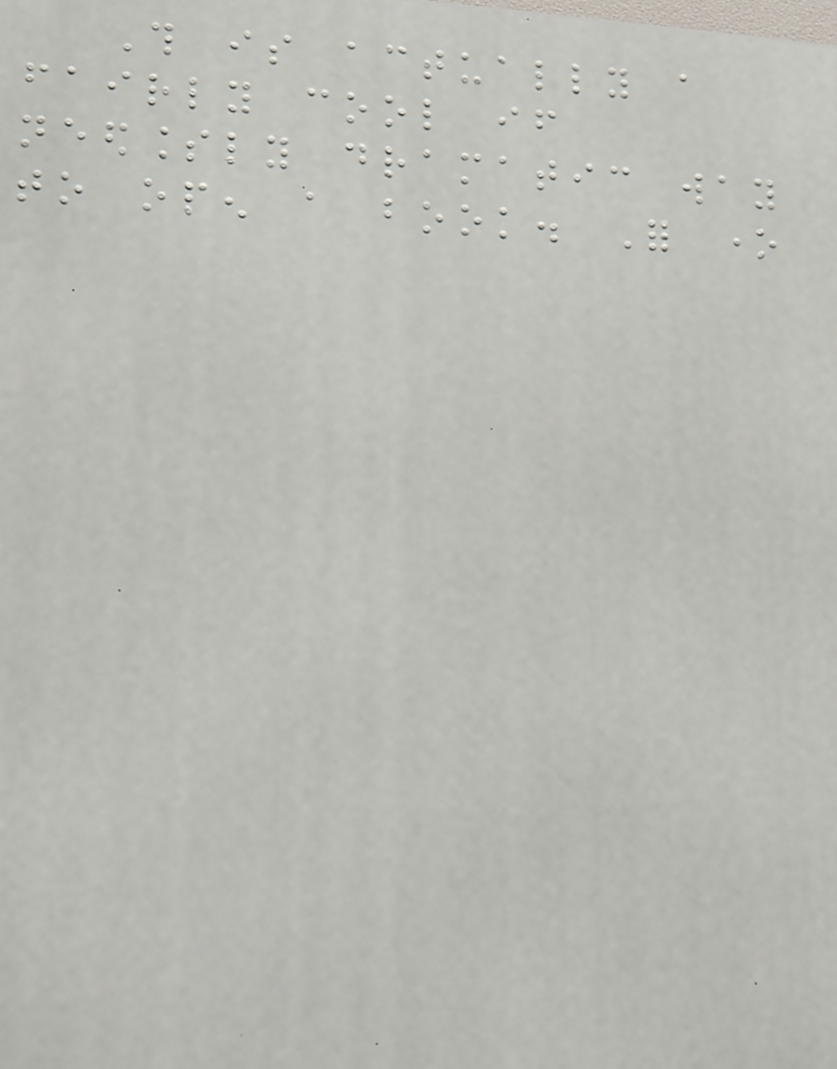This is actually a
fairly cool if
needlessly dramatic way
to open a book. For one
